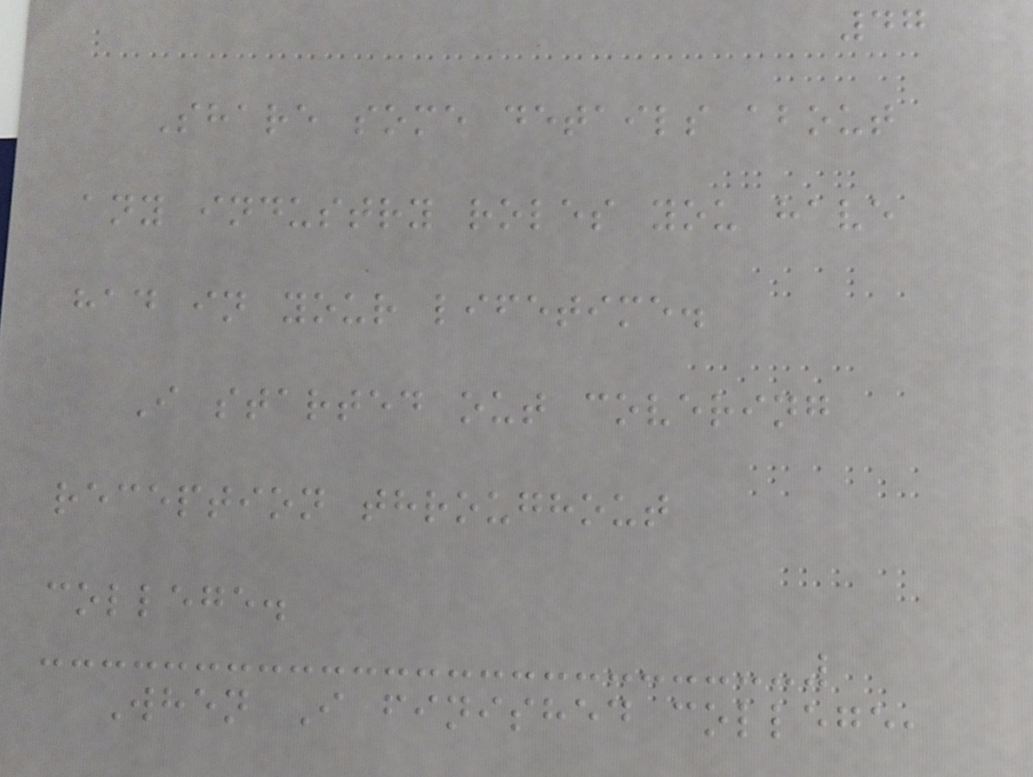47
Share some details about
any industry roles you have
had in your lifetime.
I started out covering
reception throughout
college.
When I finished college,
